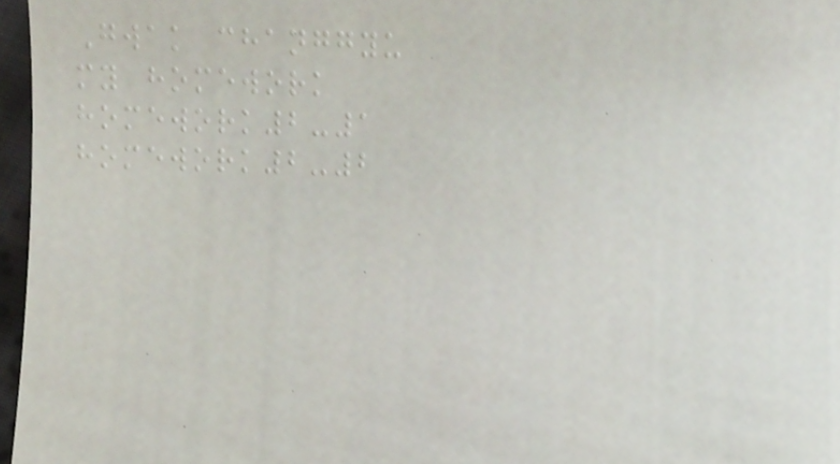Gwak changgyu
my homework
homework2-1
homework2-2
